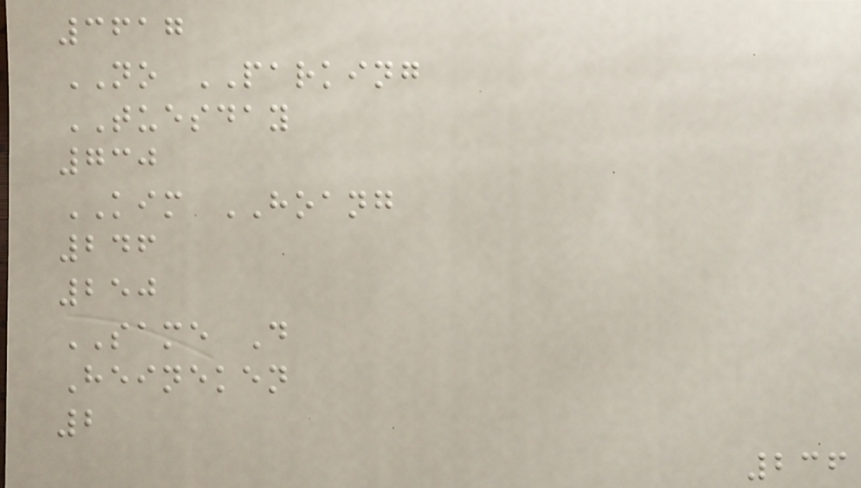3617
NO PARKING
TUESDAY
730
KIM HOANG
246
250
SAME D
Heineken
2
236
